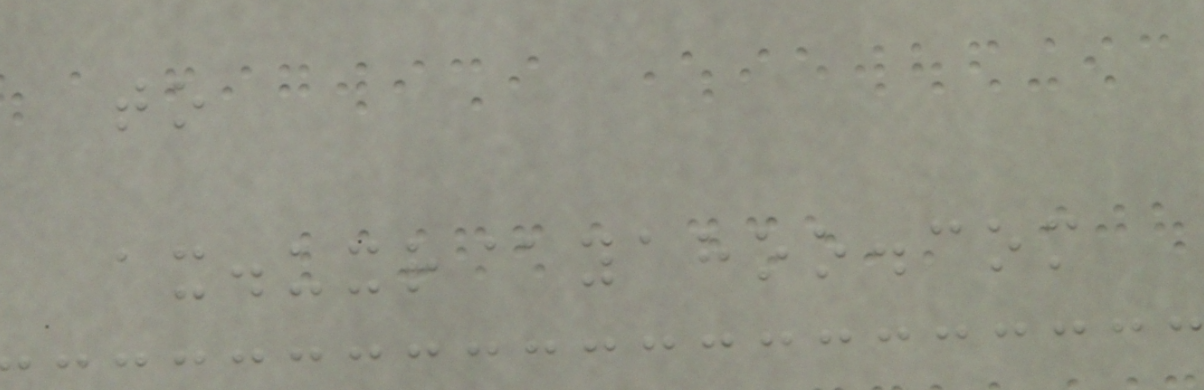to
ax.uxr@yahoo.com
